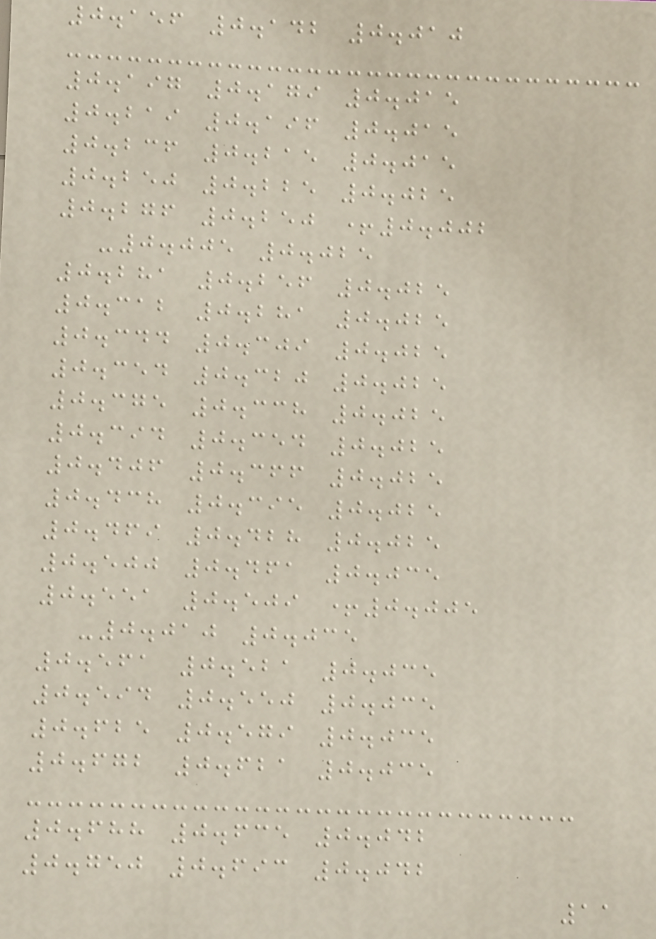0.156 0.142 0.010
0.197 0.179 0.015
0.219 0.196 0.015
0.236 0.215 0.015
0.250 0.225 0.025
0.276 0.250 +0.002
-0.005 0.025
0.281 0.256 0.025
0.312 0.281 0.025
0.344 0.309 0.025
0.354 0.320 0.025
0.375 0.338 0.025
0.394 0.354 0.025
0.406 0.366 0.025
0.438 0.395 0.025
0.469 0.428 0.025
0.500 0.461 0.035
0.551 0.509 +0.005
-0.010 0.035
0.561 0.521 0.035
0.594 0.550 0.035
0.625 0.579 0.035
0.672 0.621 0.035
0.688 0.635 0.042
0.750 0.693 0.042
11
